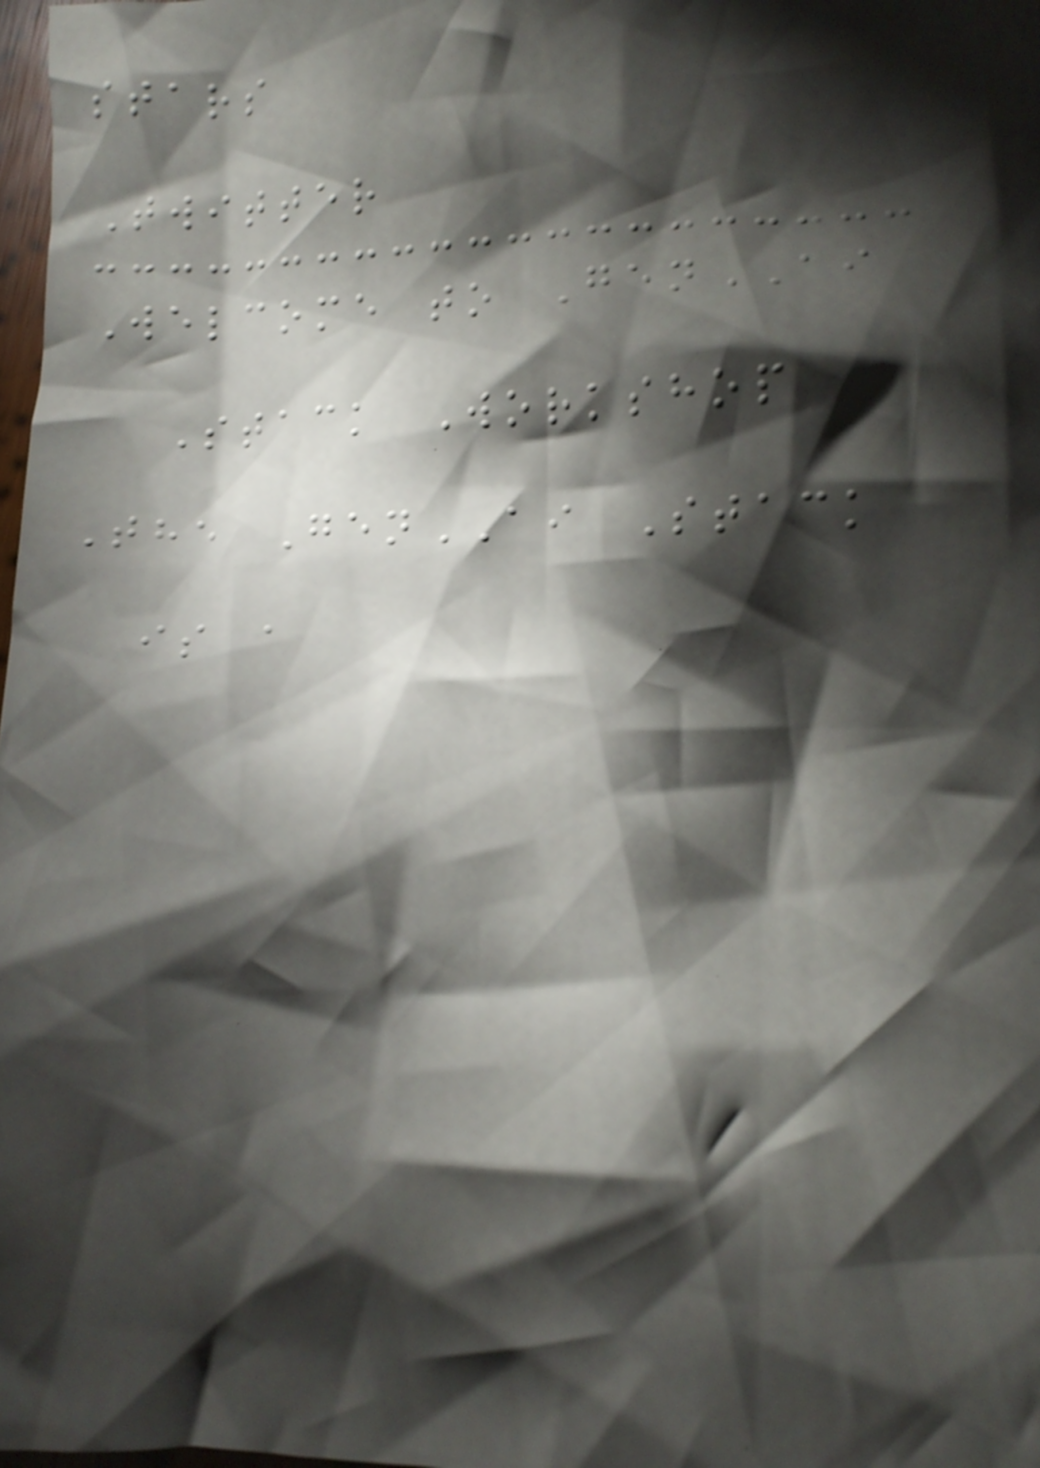stars
Twitter
Welcome to GenAI
Stack Workshop
The GenAI Stack
is a
